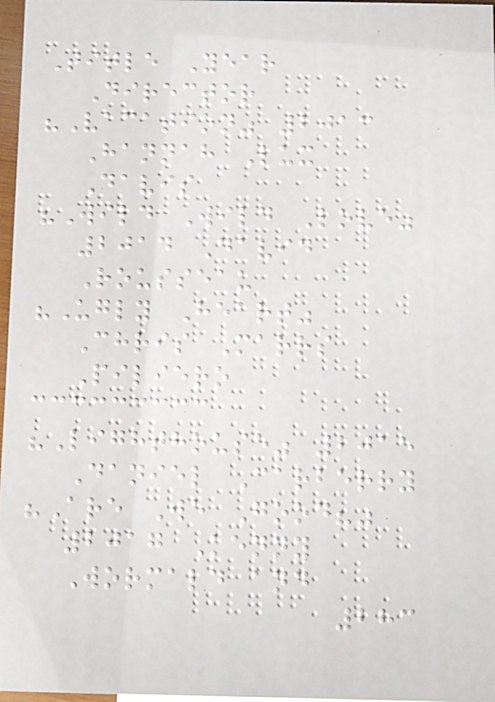Title Year
Director
"Vacation" 2013
Hannah Lux
Davis
"Wild Wild Love"
2014 David
Rousseau
"Ugly Heart"
Chris Marrs
Piliero
"Lighthouse" 2015
Daniel Carberry
"Are We Good?"
2017 Kenny
Wormald and
283
